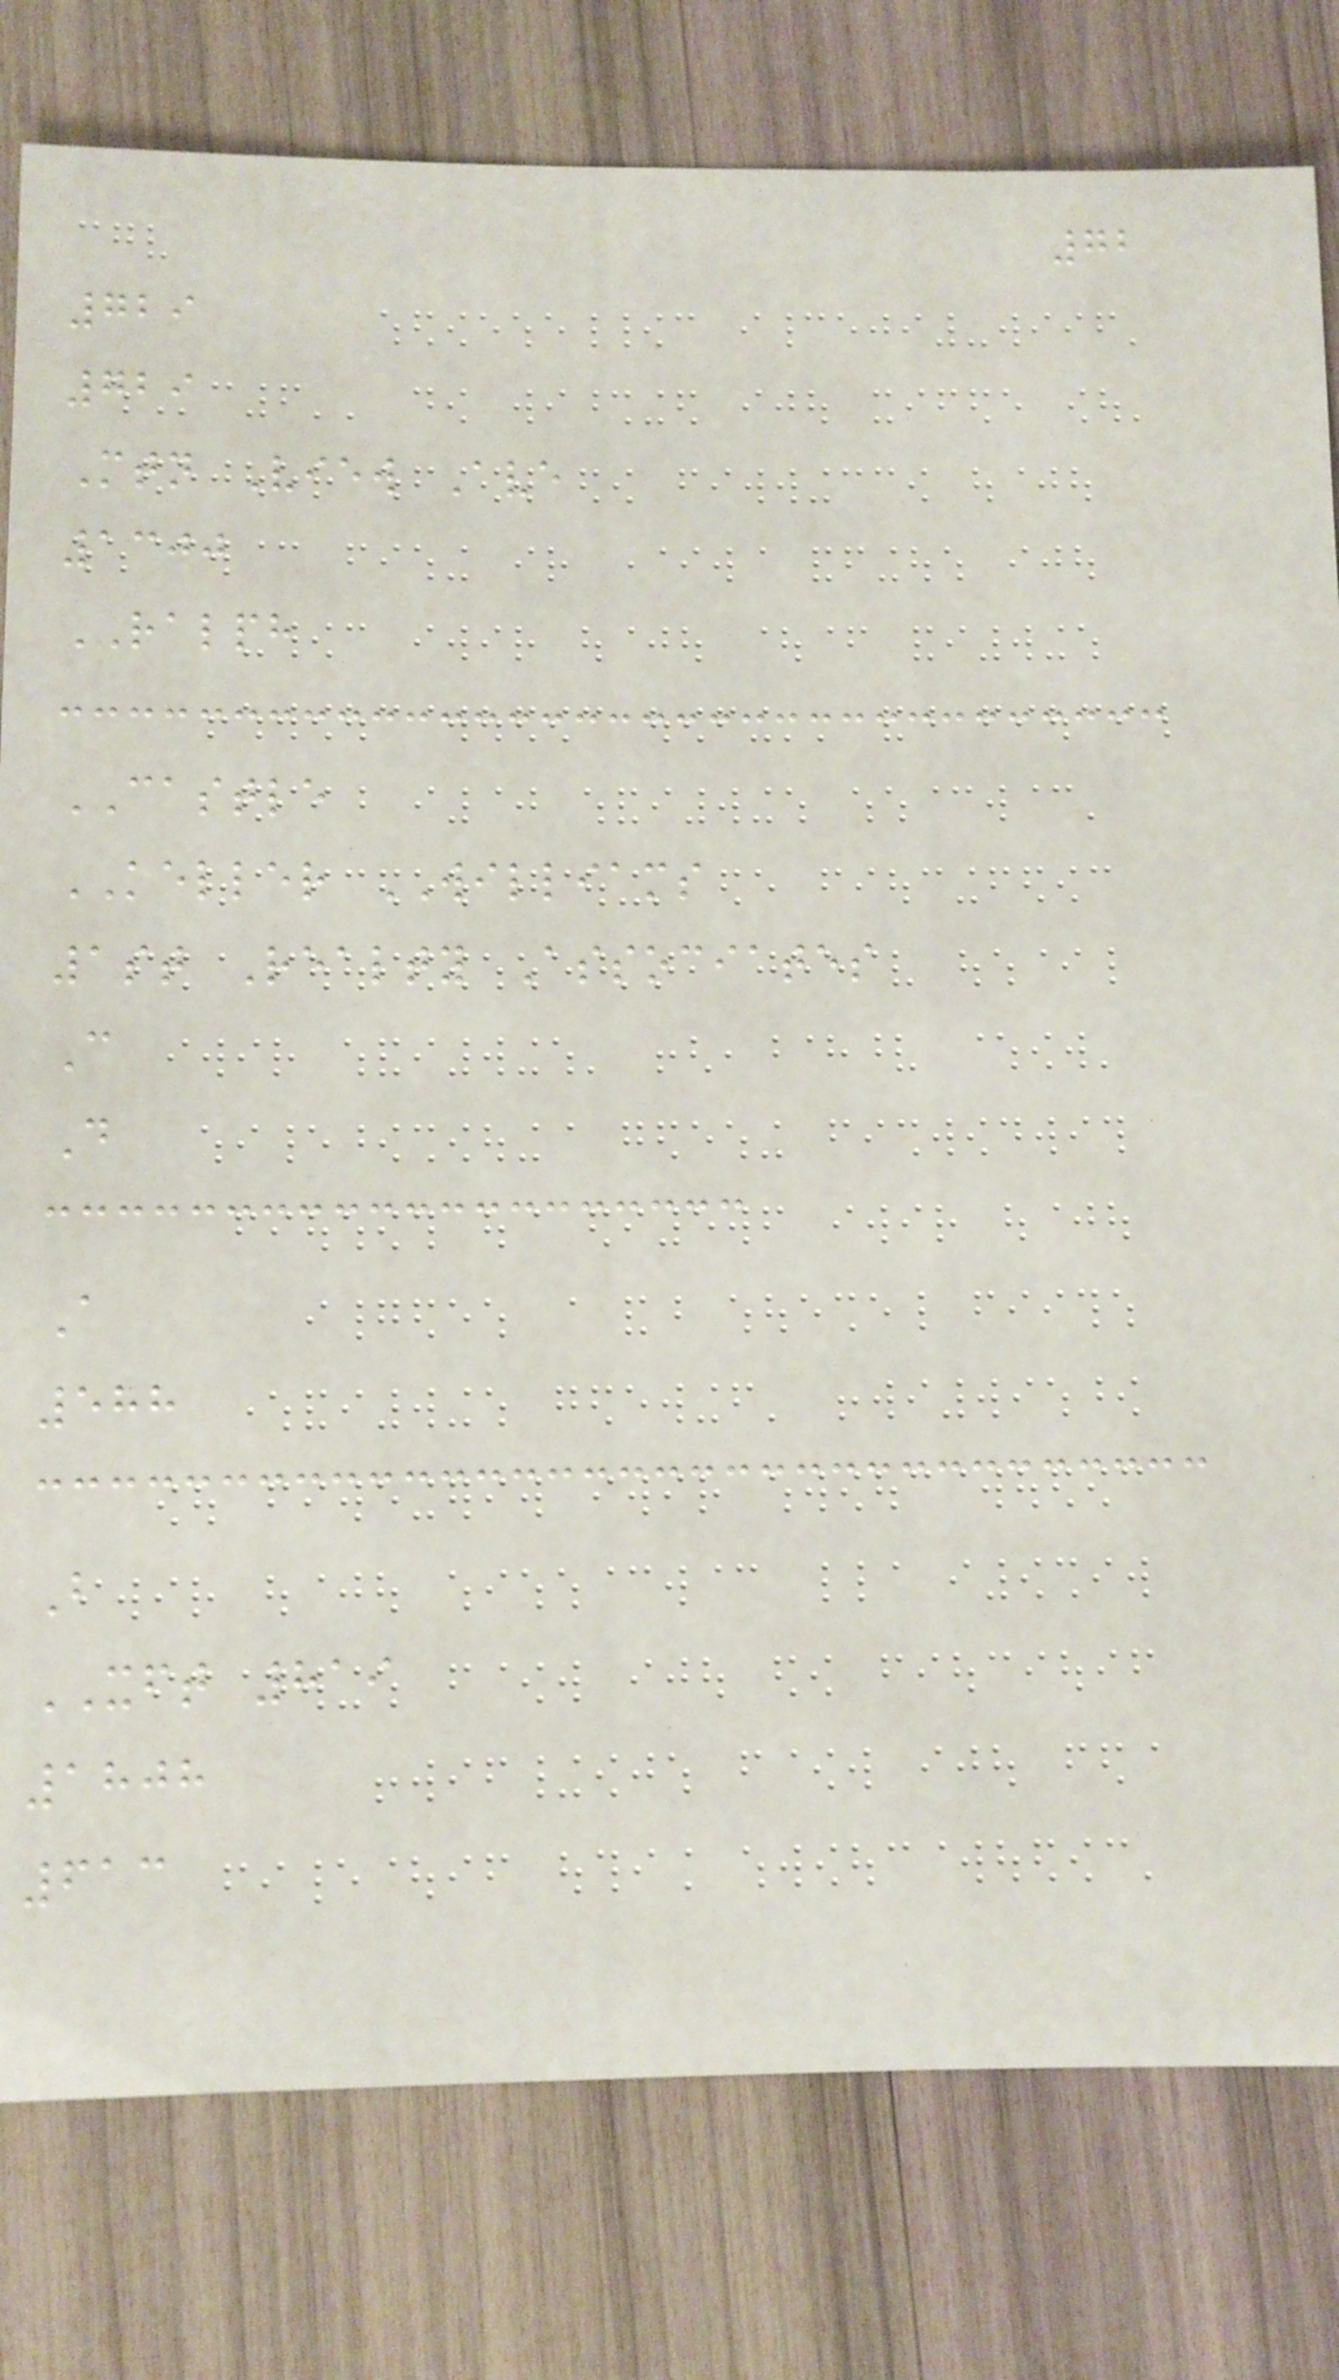72
729
729
Mtn View Ave
1300
RALPH
CASTLE
KELLER WILLIAMS
1st Realty Associates
C
D
A
588
B
XFT 819
1808
613
